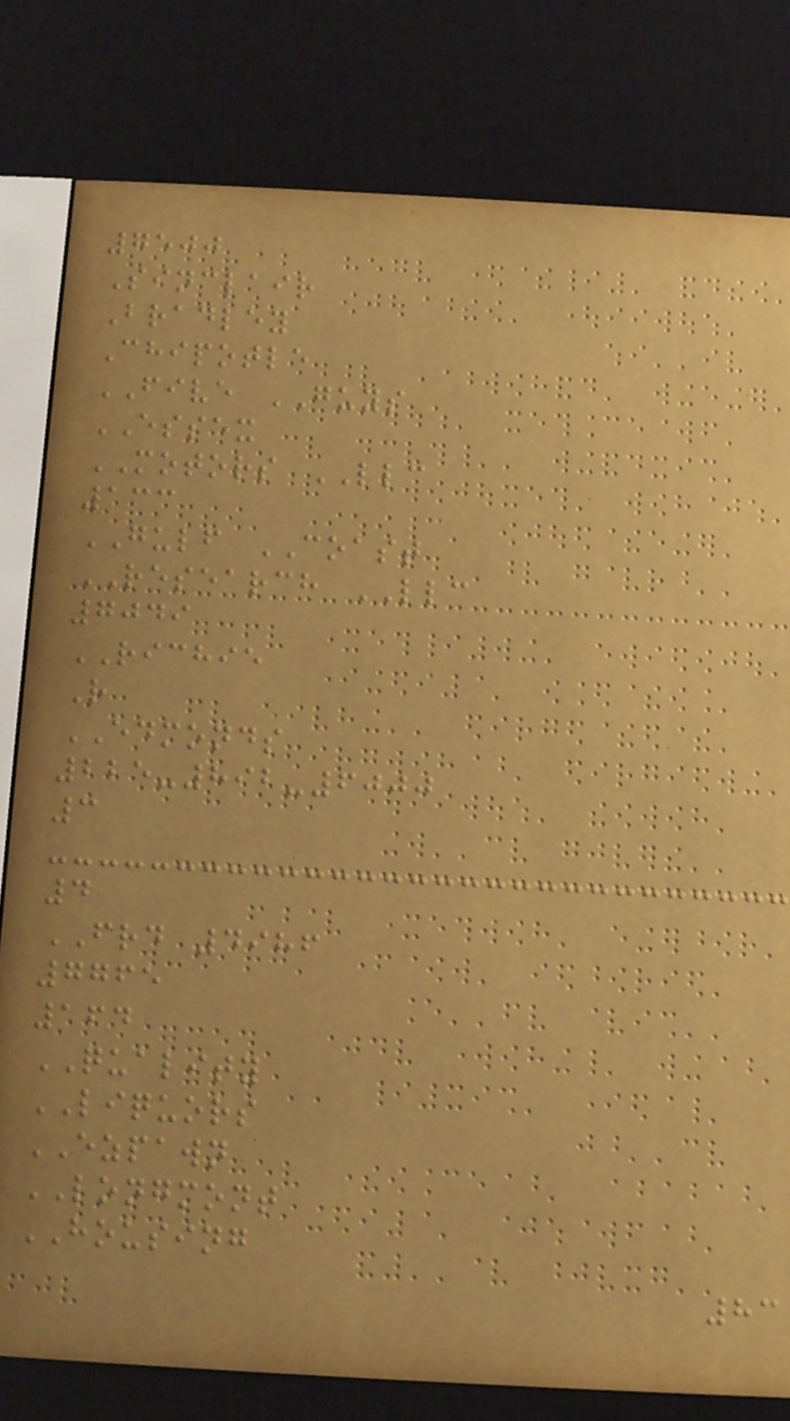7500
Sinclair
Bradley
Chipotle
FIVE GUYS
ESSEX
MOTORS LLC
133
GULF COAST
RESEARCH LLC
7049
RICHIE
R
EDMONDS
225-892-6000
3
4
FRD 4986
7765
164
QUALITY
LIQUORS
EZPAWN
LONGMONT
HOUSING
83
